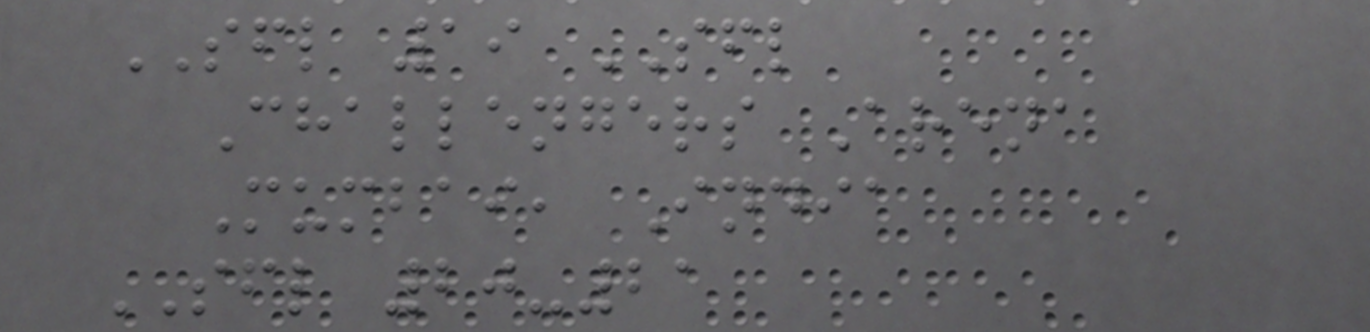SFL 19 SFL
Challengers Arena
Mumbai, India
SFL 20-21
